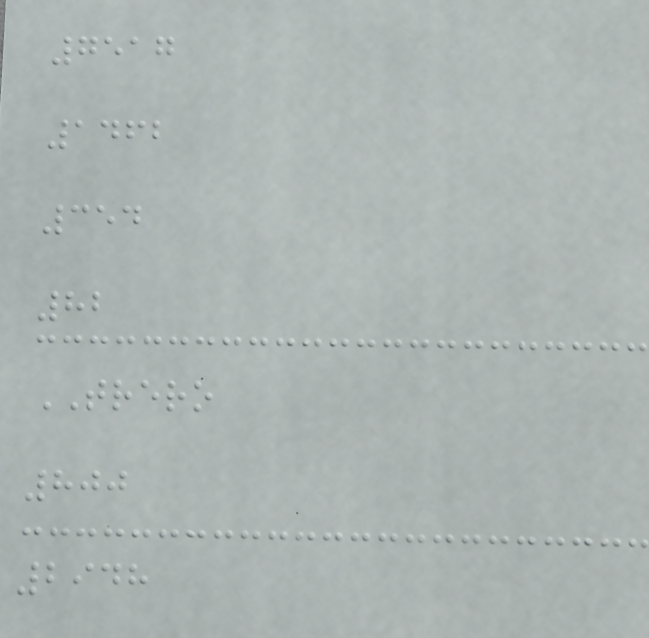7517
1462
354
82
TRERO
800
2948
